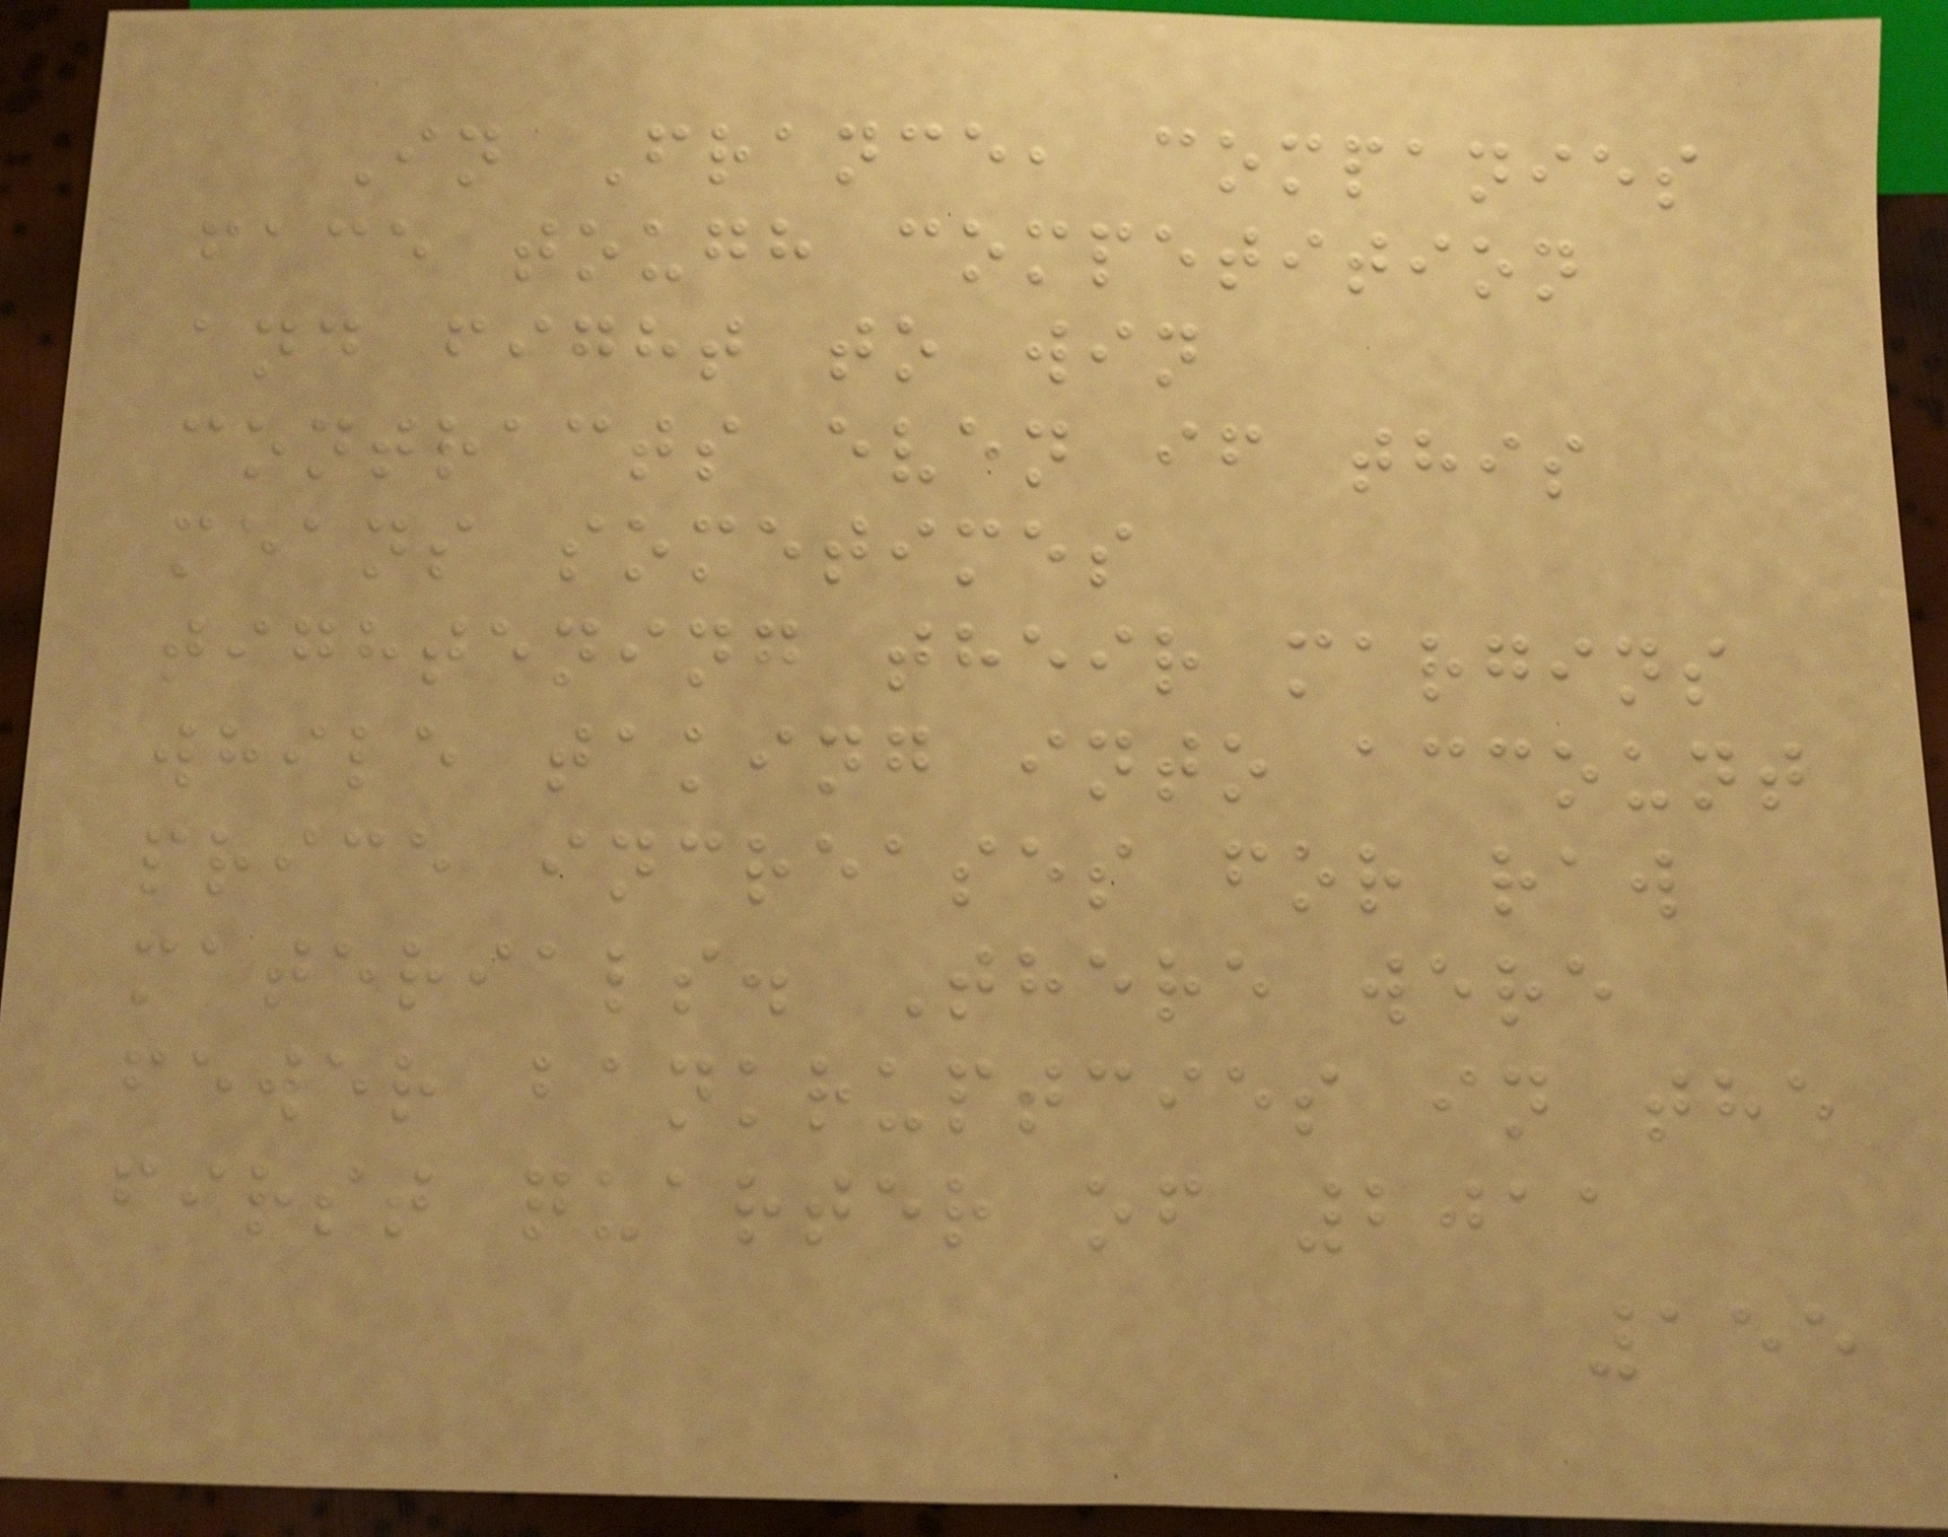In France, companies
face tough competition
and fight to win
contracts even if this
means sometimes
tightening their margins
while taking into account
price increases for raw
materials. There were
fewer bankruptcies in the
first quarter of 2011
155
